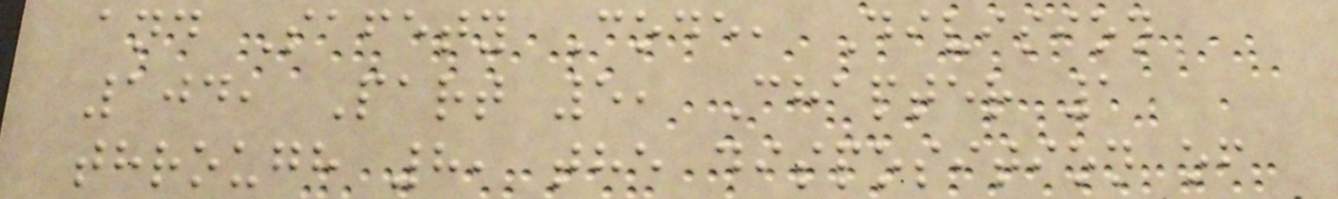and Safety Code, Division
104, Part 5, Chapter 1
through 8, the disposition of
